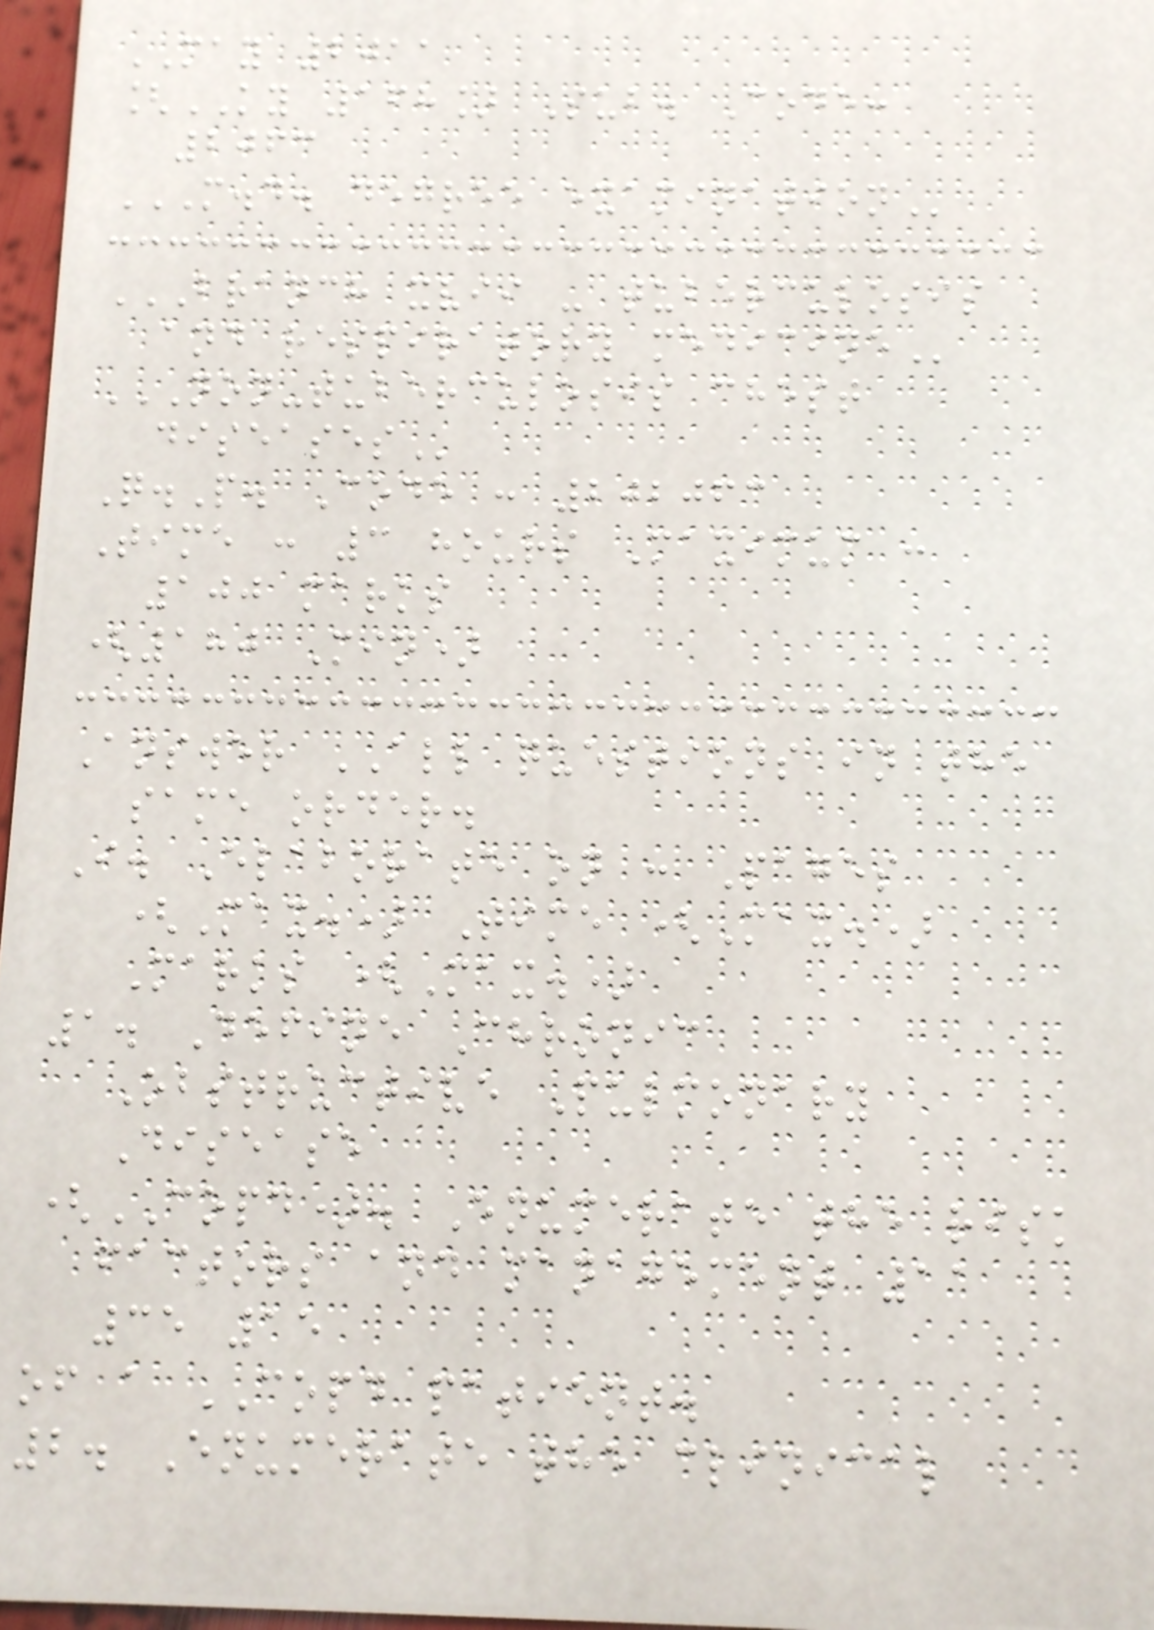MAY 2011
[KY 168] Sub. Code:
2063
M.D. DEGREE EXAMINATION
BRANCH XVII - TUBERCULOSIS
AND RESPIRATORY MEDICINE
NON-TUBERCULOSIS CHEST
DISEASES
Q.P. Code : 202063
Time : 3 hours Maximum :
100 marks
(180 Min)
Answer ALL questions in the
same order.
I. Elaborate on : Pages
(Max.) Time (Max.)
Marks (Max.)
1. Define Chronic
Obstructive Pulmonary
Disease
(COPD). Enumerate the risk
factors and management 11
35 15
of a COPD patient.
2. Enumerate the clinical
